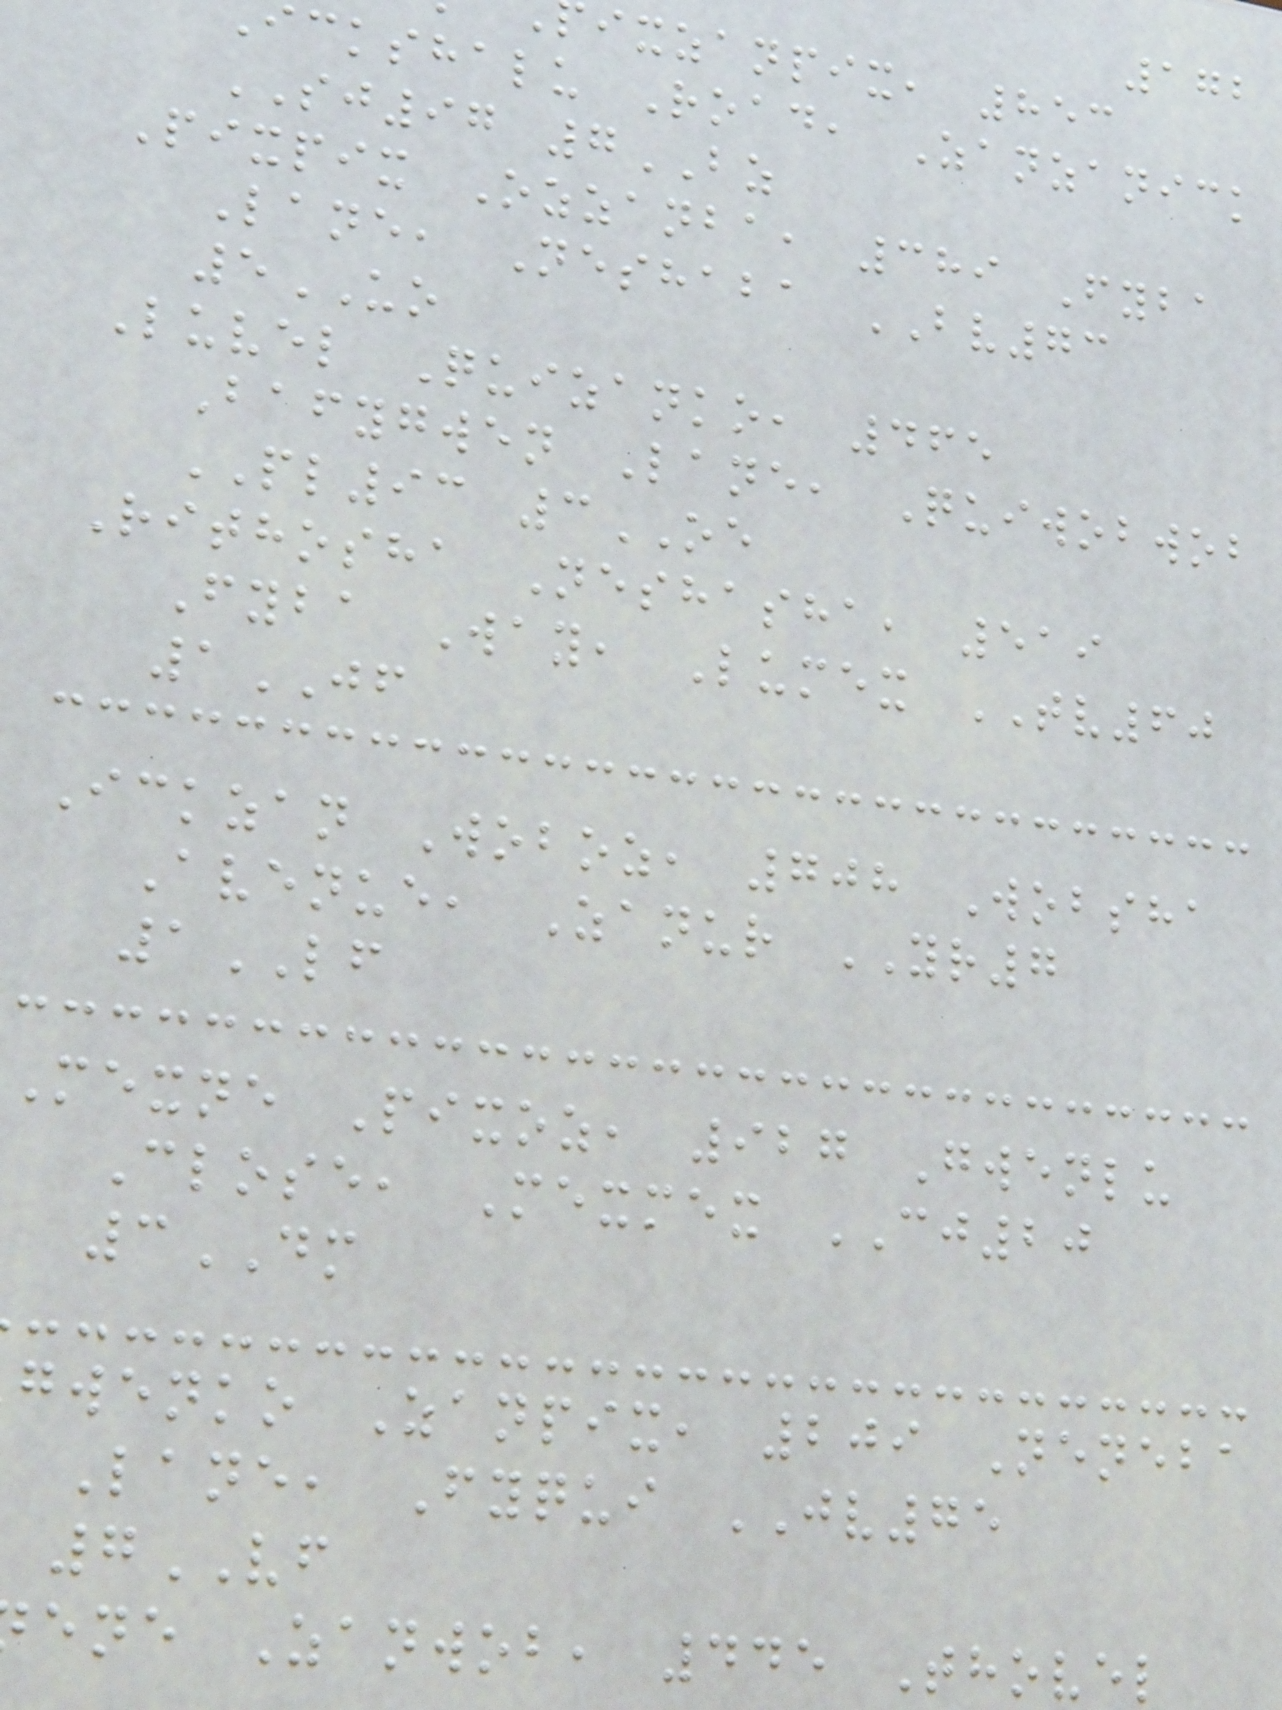172
ixzanpix, 853
ckshalu Road, Zanzanick
SJ97 7BZ
Pixpix Ozzanba, 389 Fyba
Lane, Neshaba BV73
5UO
Luvel Quizanko, 465
Bafygwen Lane, Quiwobwob
PL93 3OE
Rithosha Neshasha, 519
Fyba Way, Lumex TV60
1JF
Ickzan Woboz, 708 Wobsha
Avenue, Zanur YR7
1LF
Mexne Pixoz, 927 Gwenlu
Close, Mexmex CJ20
3DM
gwenko Zanpix, 209 Neneba
Lane, Fyqui JV75
7VF
ene Zanwob, 445 Thovel
